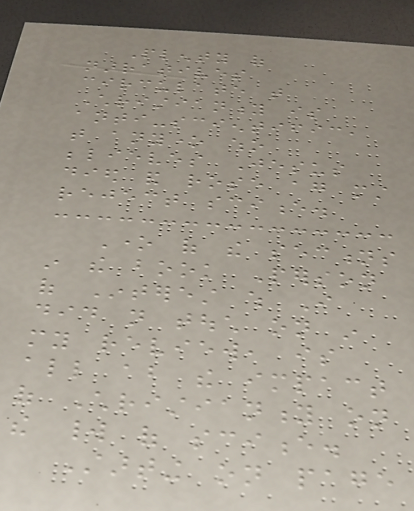Plenty of
narratives
circulate that
Christianity is
anti-scientific,
that anyone who
believes Jesus
died and rose again must
reject science.
One of the sections
in the book Person
of Interest which I
did not touch on in
my review, is
all about the impact
of Christianity on
the world of science.
Starting on page
